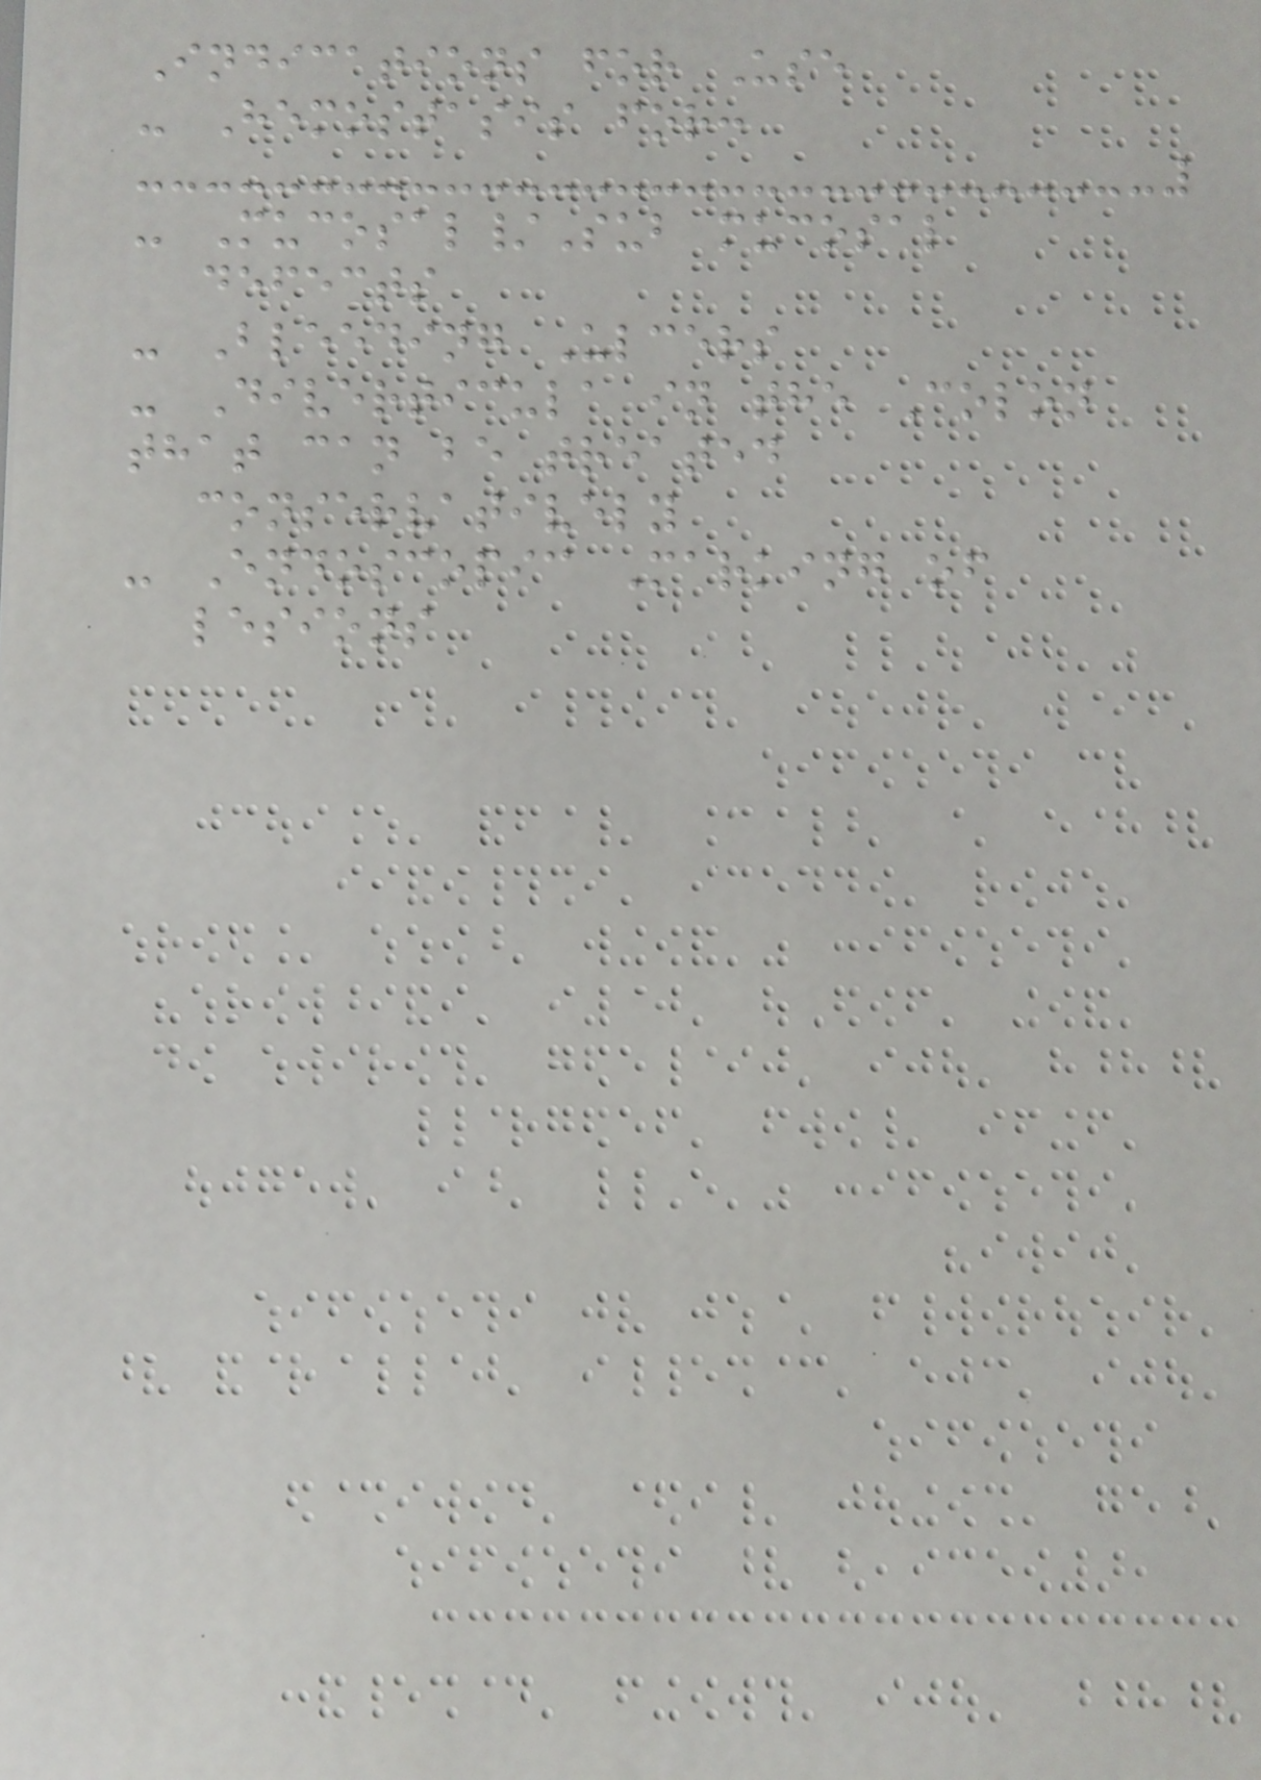Indications for Use
- Hemostasis for:
- Mucosal/Sub mucosal
defects
- Bleeding Ulcers
- Diverticula in the Colon
that can be treated
conservatively
- Endoscopic Marking of
lesions
